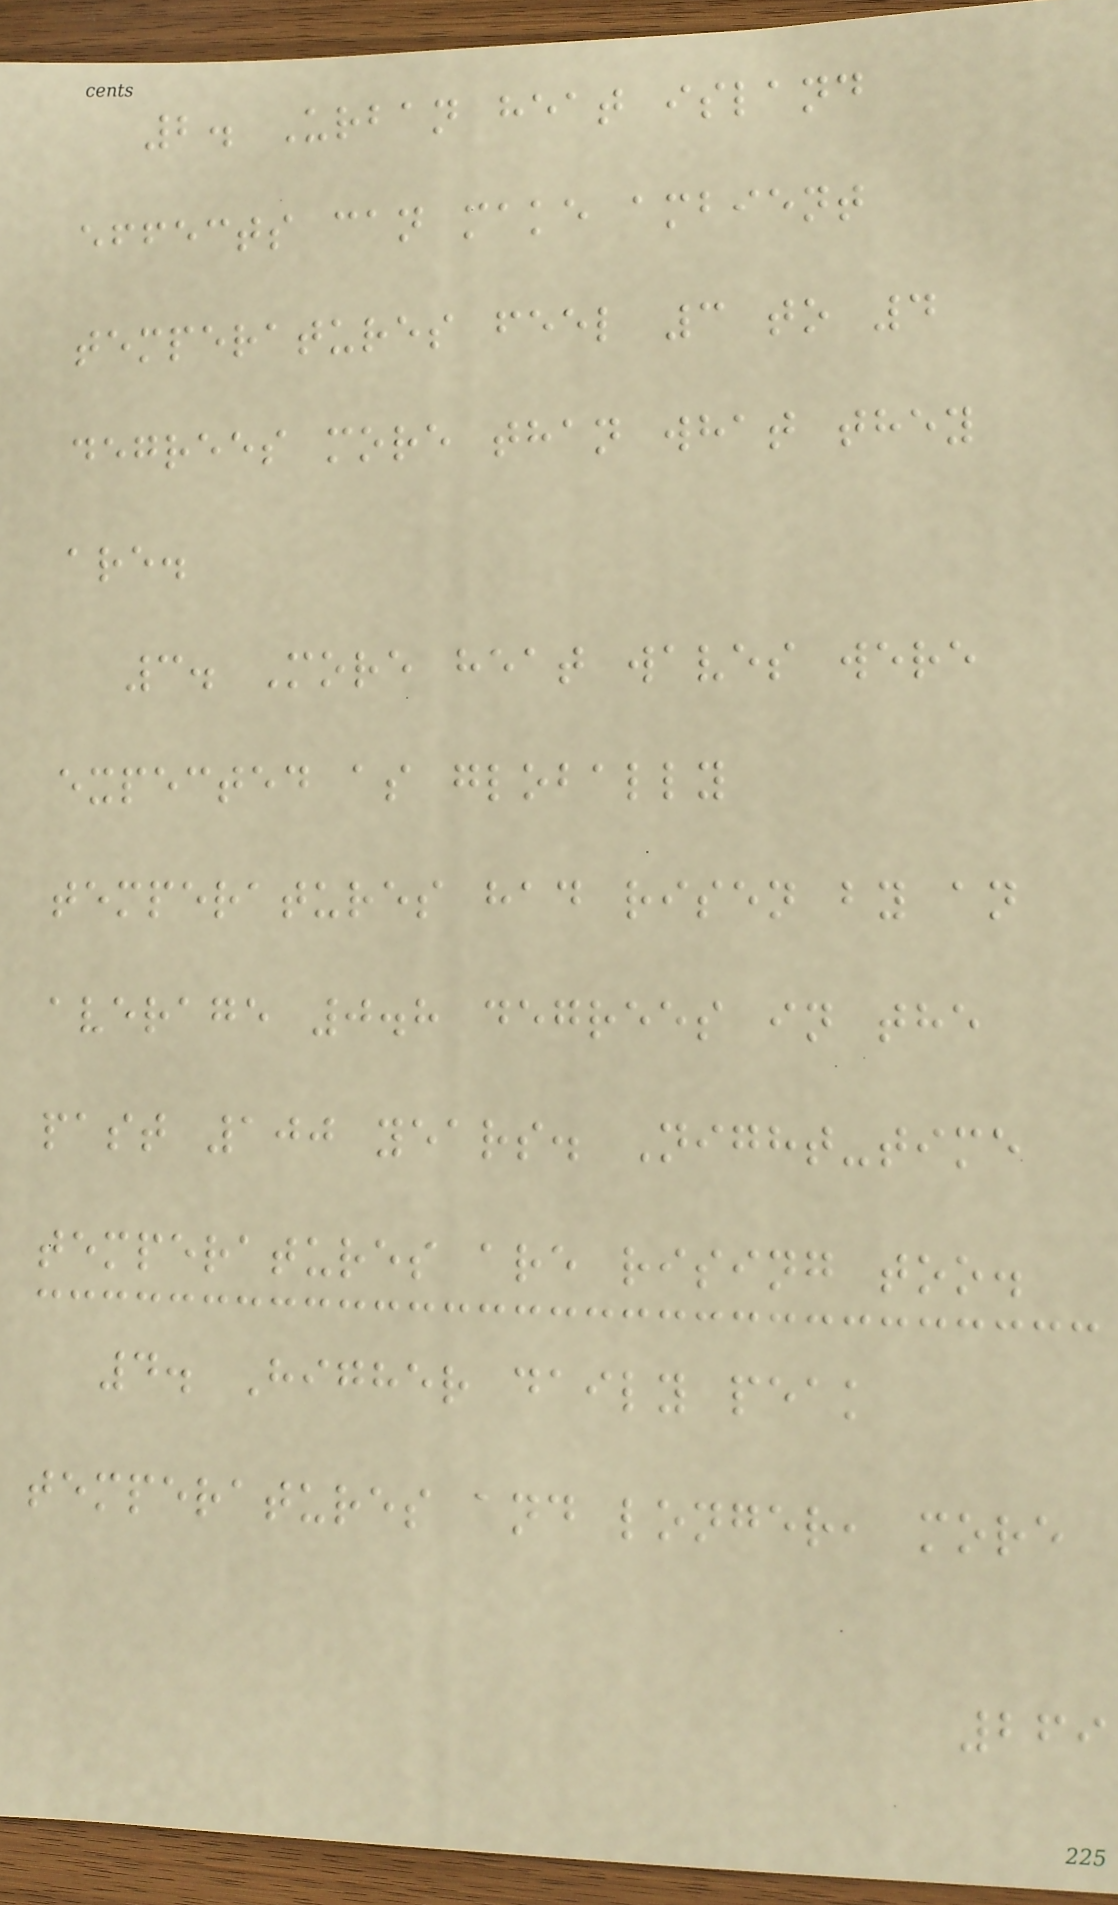2. Urban heat island
effects can make ambient
temperatures feel 3 to 4
degrees more than what they
are.
3. More heat waves were
expected as globally
temperatures had risen by an
average 0.8 degrees in the
past 100 years. Night-time
temperatures are rising too.
4. Higher daily peak
temperatures and longer, more
269
